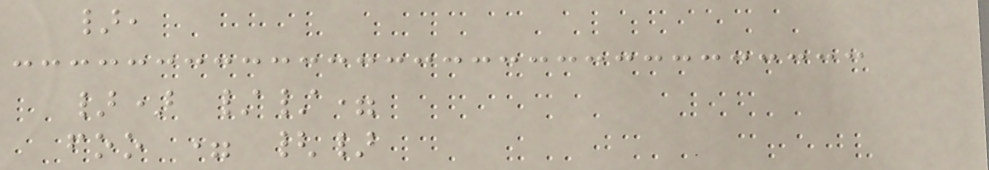},
}) //=
foo = {}
